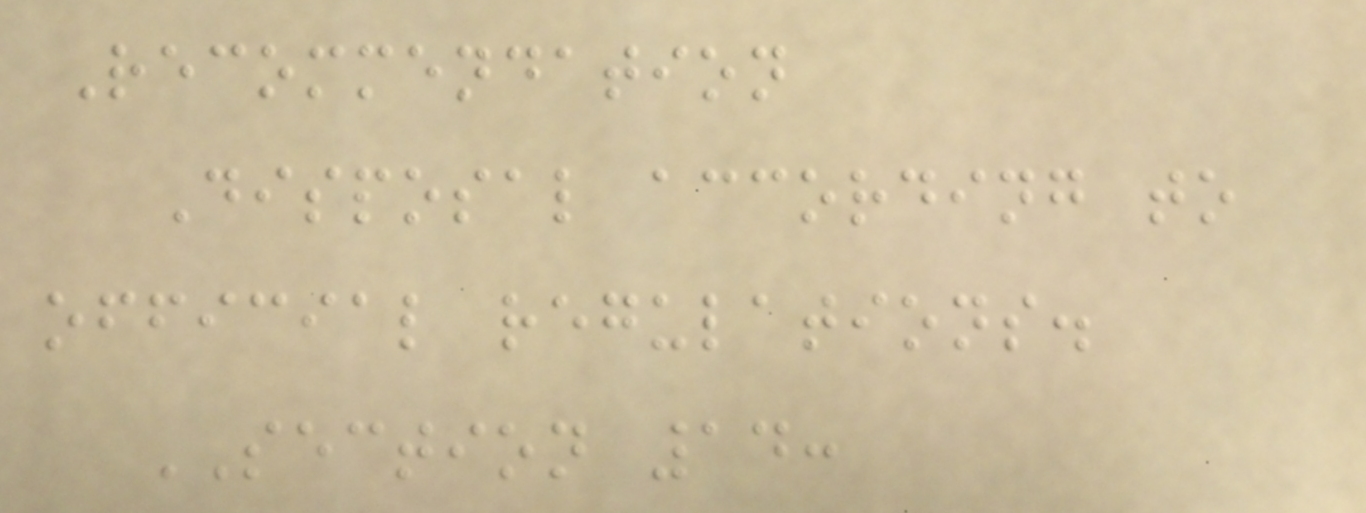Recommendation
Disposal according to
official regulations.
SECTION 14:
